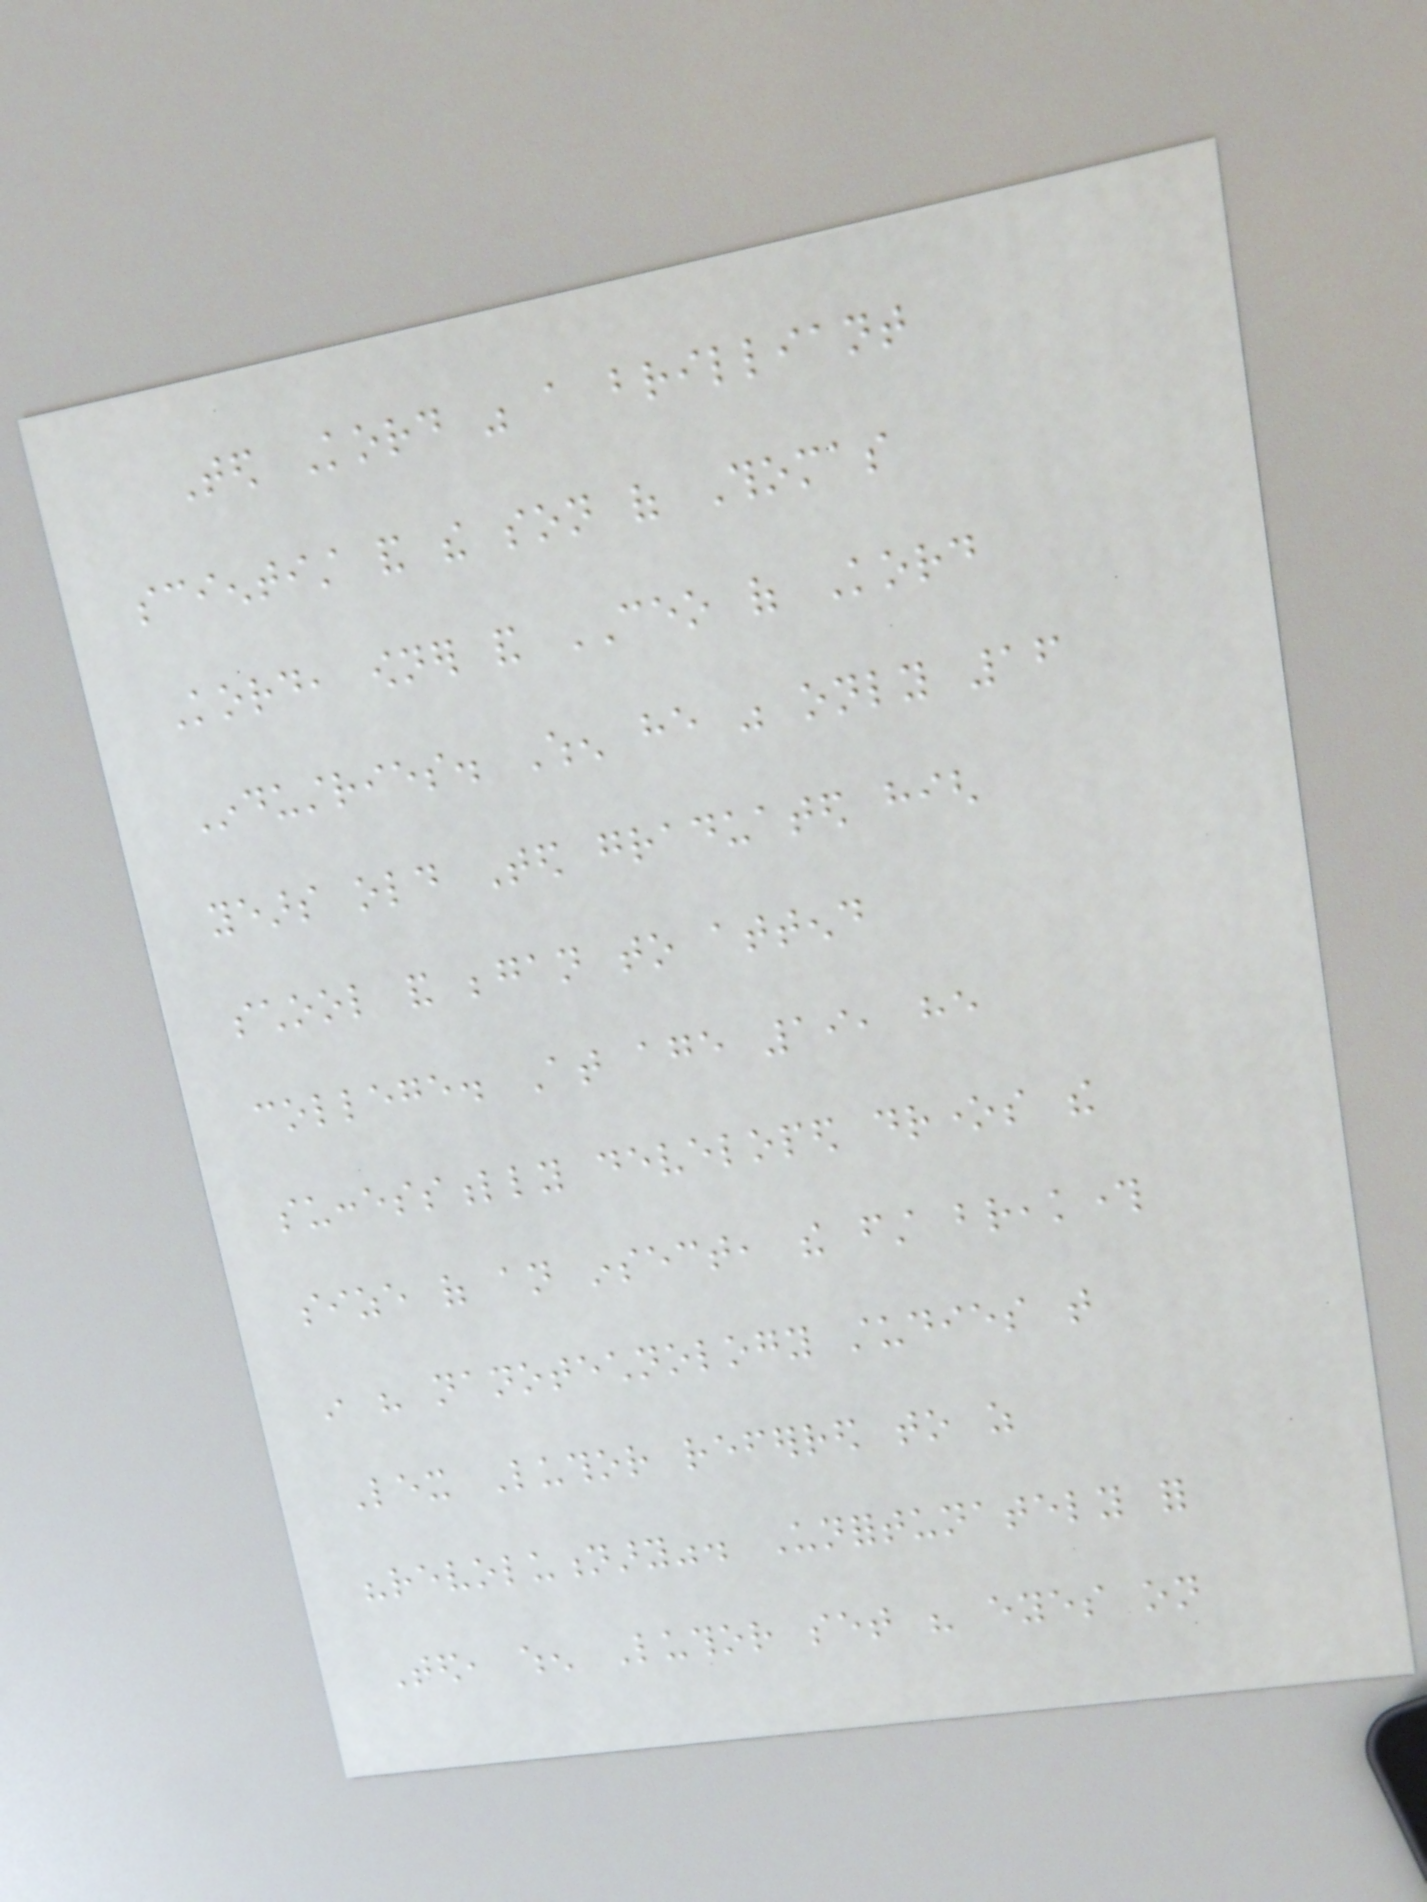Ted Kord was a brilliant
scientist and the son of Thomas
Kord, owner and CEO of Kord
Industries. When he was only 16
years old Ted graduated high
school and began to attend
college. At age 19, he
successfully developed drones the
size of an insect, the first breakthrough
in his nanotechnology studies that
Lex Luthor referred to as
"revolutionary". Unfortunately for
Ted, when Luthor set his eyes on
